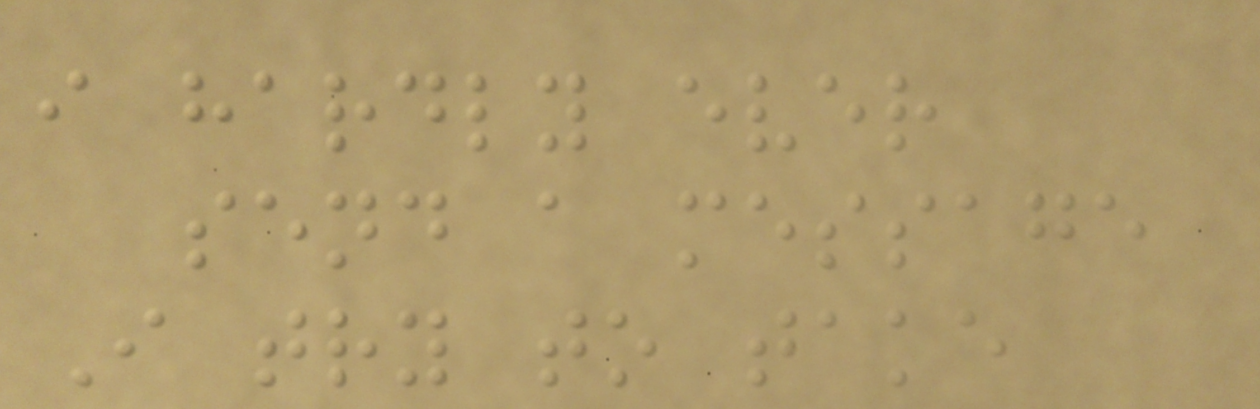i hardly ever
send a message
I try to take
